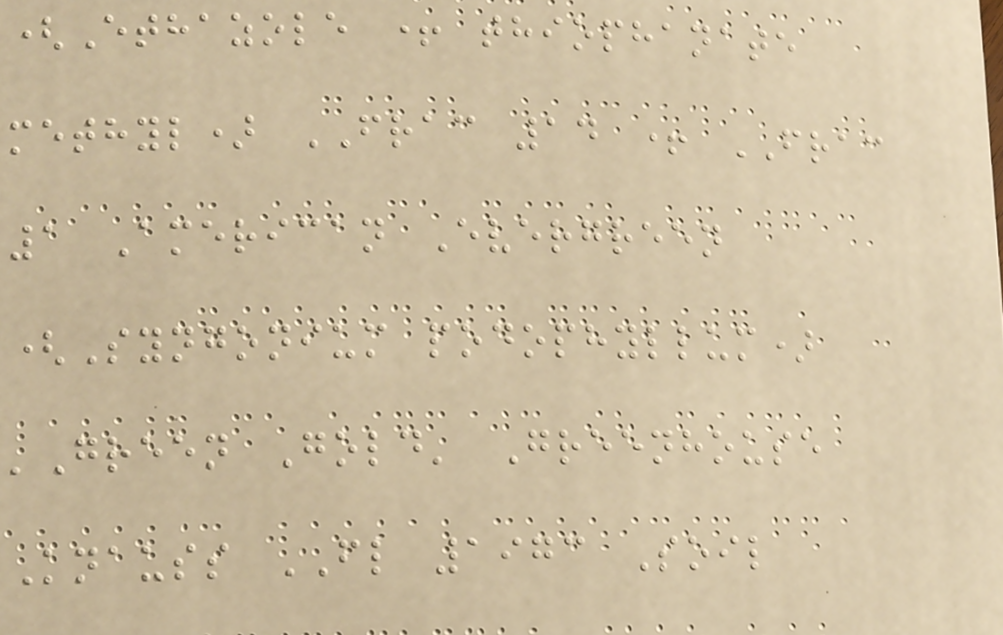(Ethazole + thiophanate
methyl) FRAC 14 + FRAC
1 American Evergreen
(Syngonium podophyllum)
'Green Gold' Greenhouse
Knauss FL 1973 Soil
